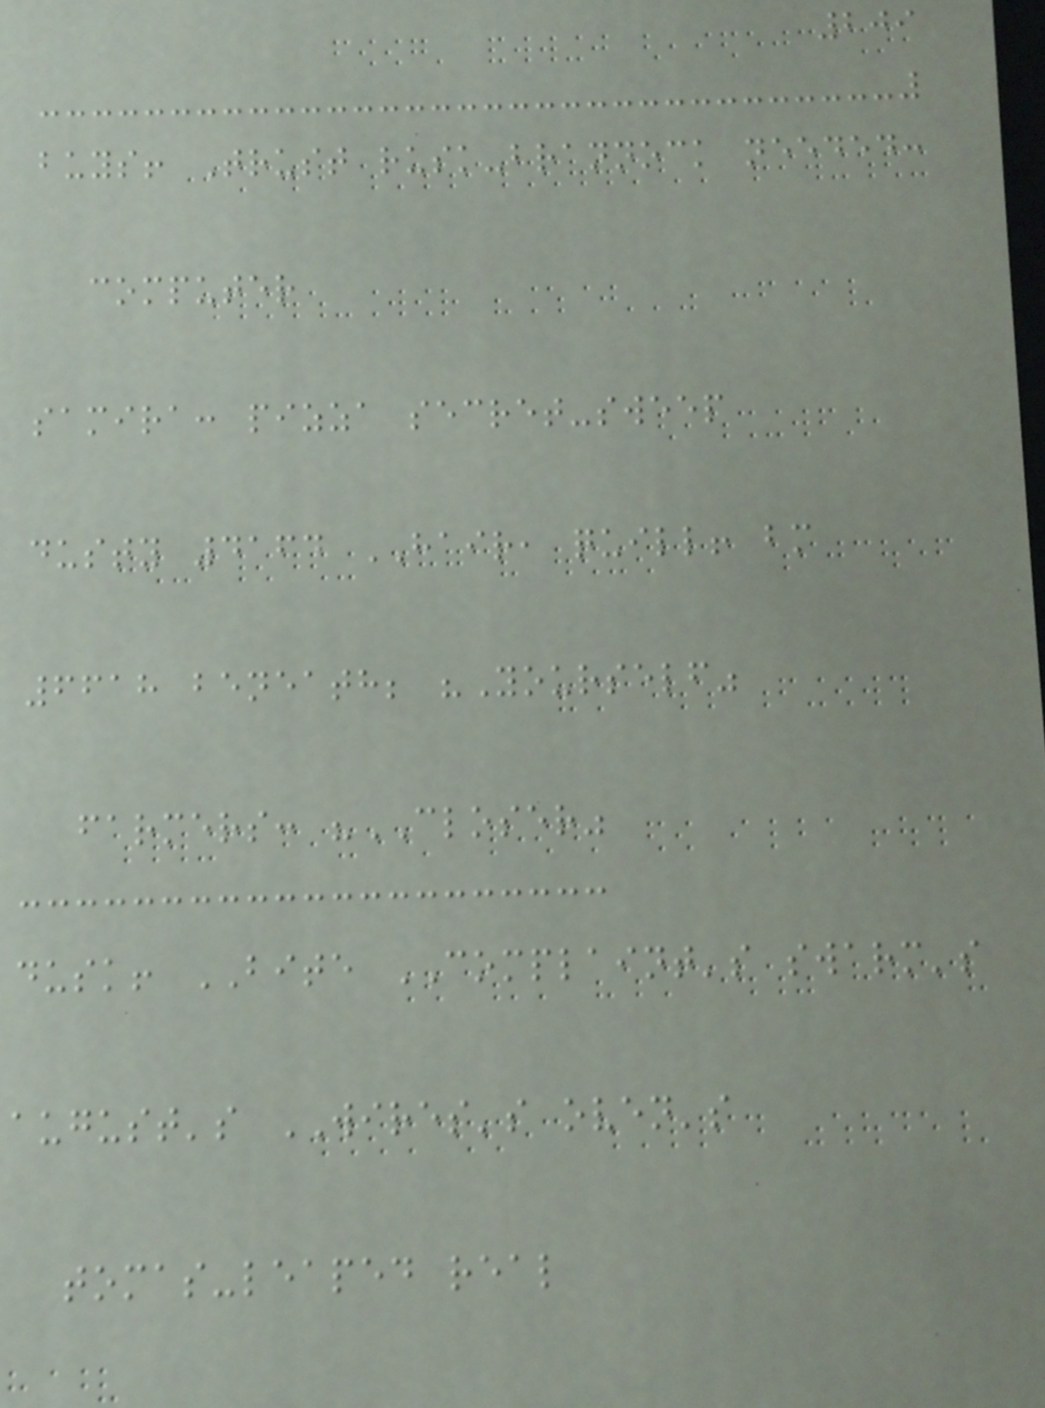209
buys! Trust rusk-brannock needed:
computer
samira: pizza secret-sweep
dusty 4164 HAIR, quill! bm
6618 beneath; "Yourself"
farmers: "CLOSER"
dusk! BITE COMPLAINT's swarm's
august's WIRES's oven's
tomas-leaped real
